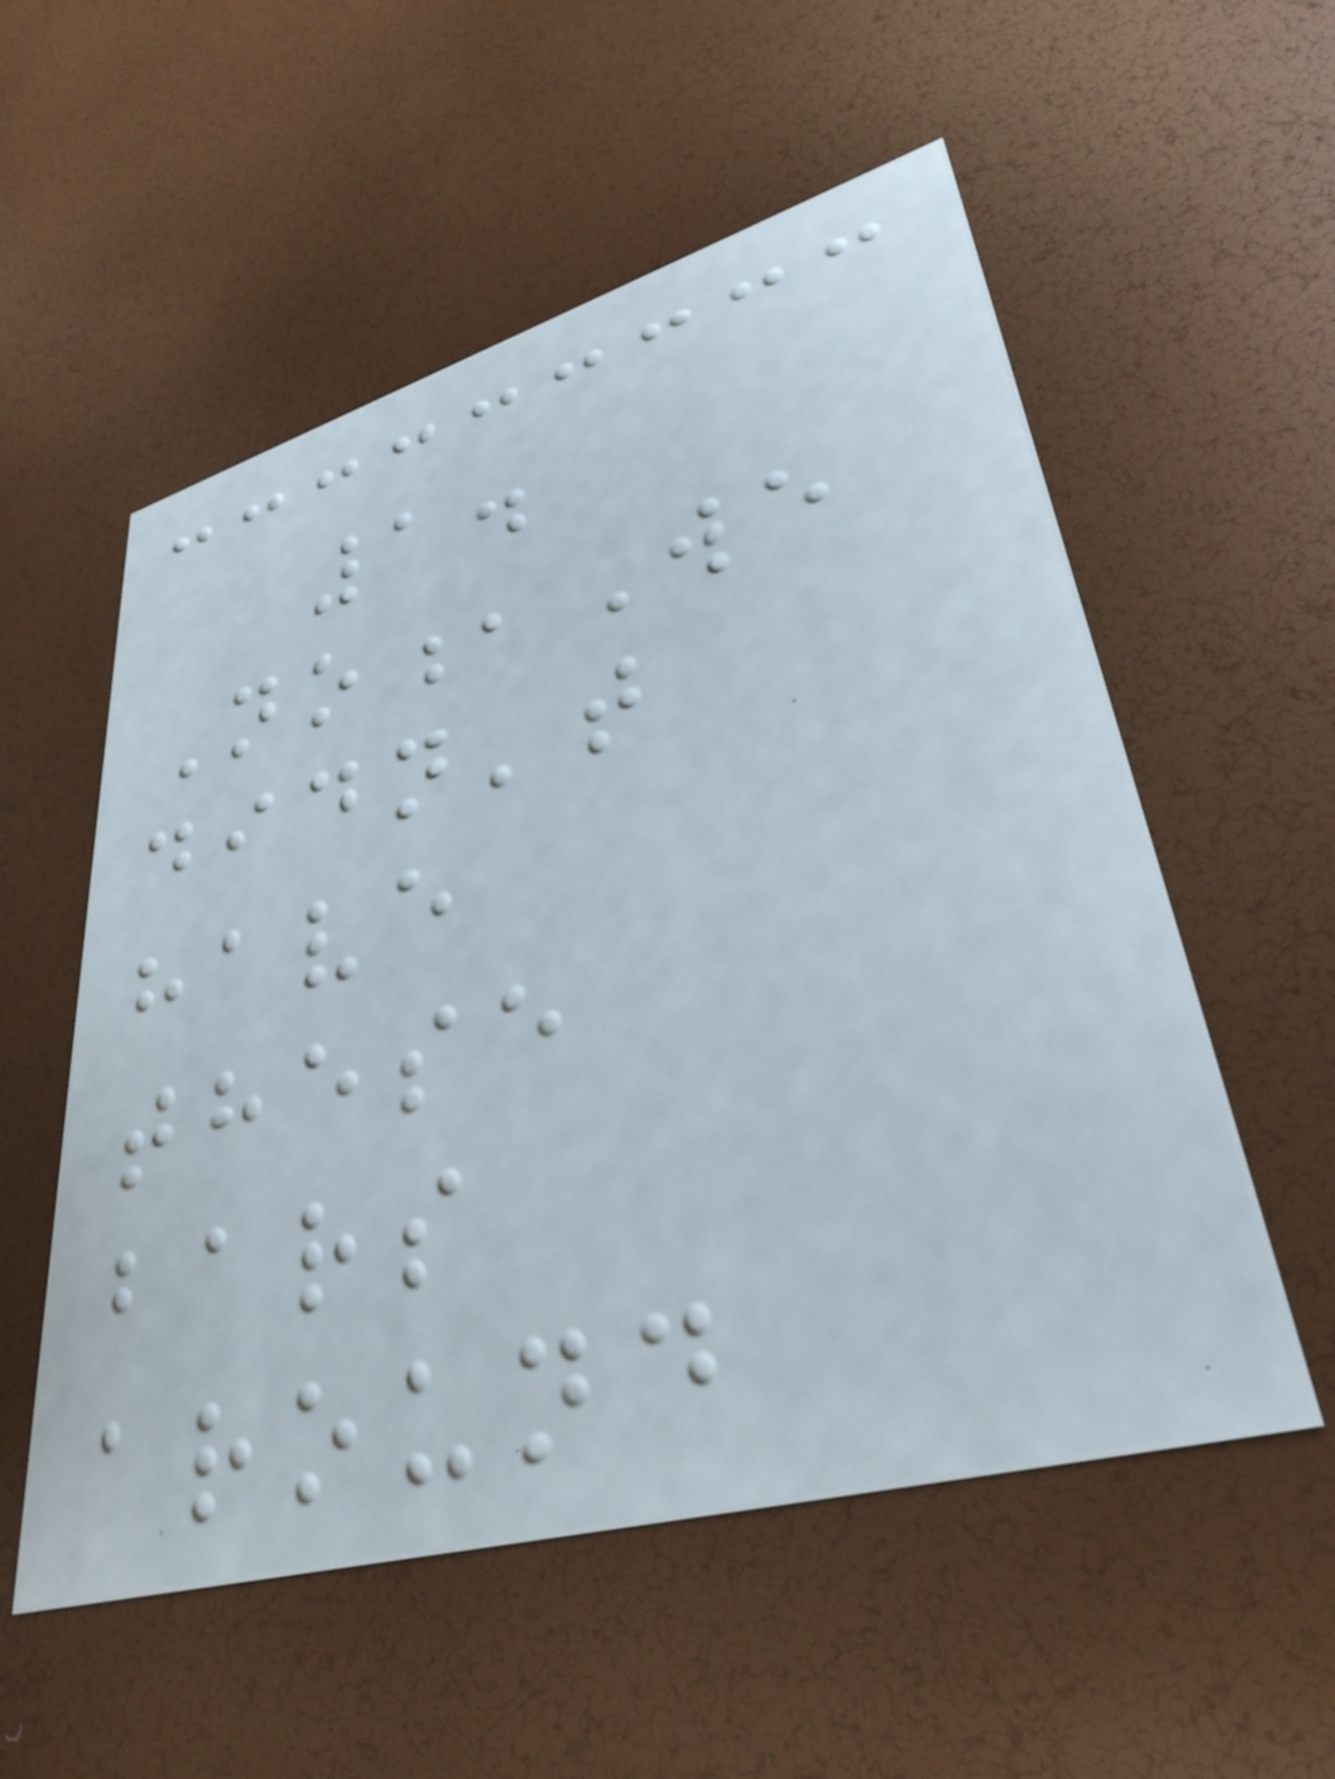1.
No,We
didn't
have
these
bars
around
